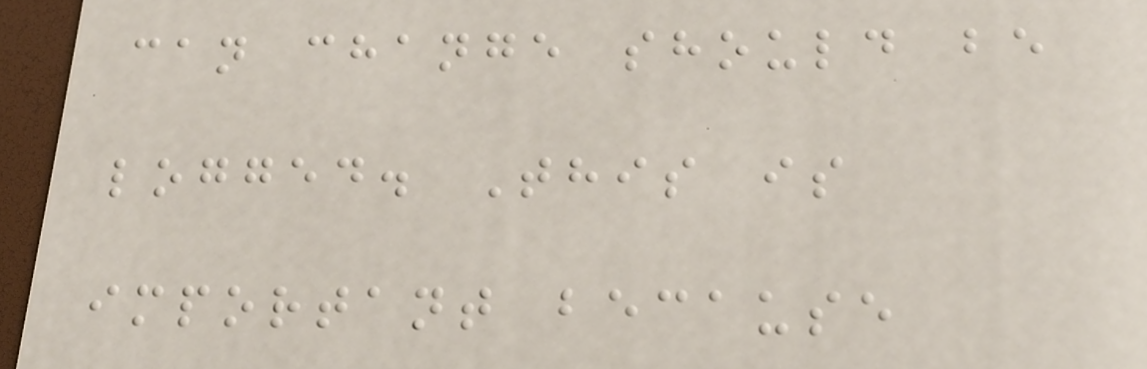can change should be
logged. This is
important because
